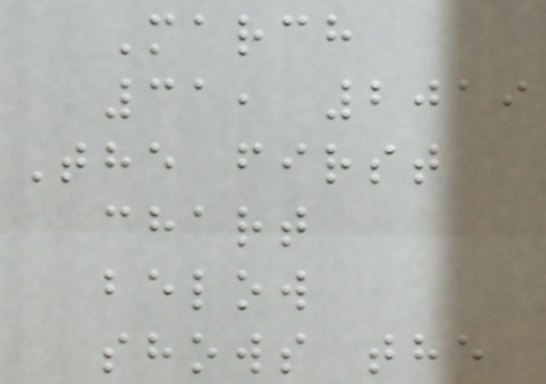March
31, 2019
The first
chart
below
shows the
